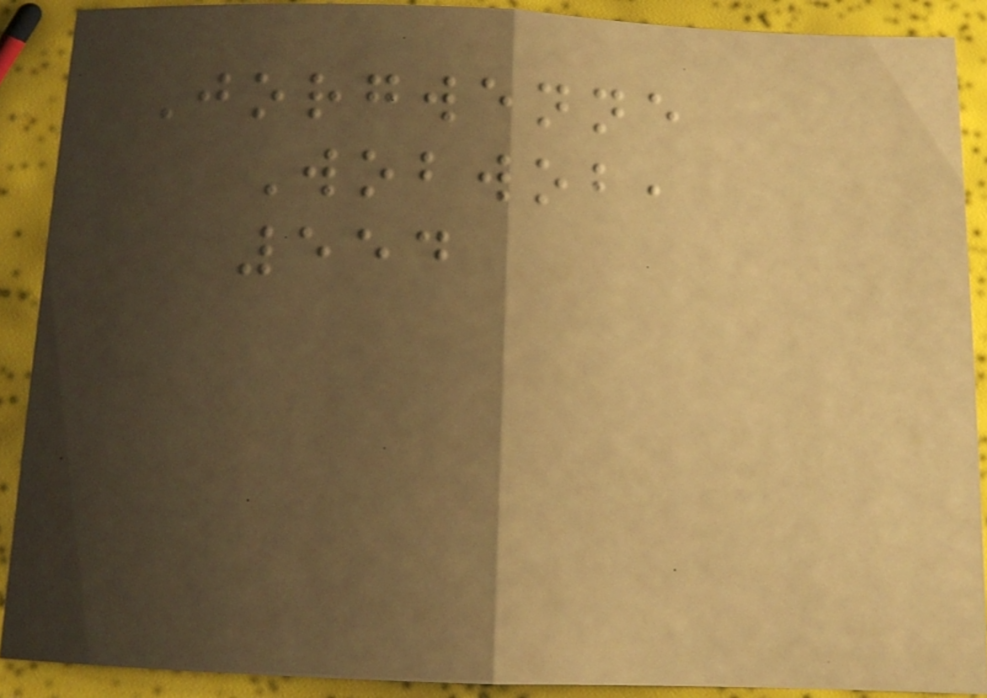Jorgwenne
Wobwob,
554
